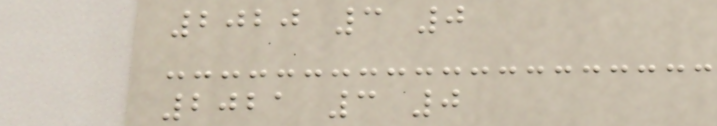2020 3 0
2021 3 0
